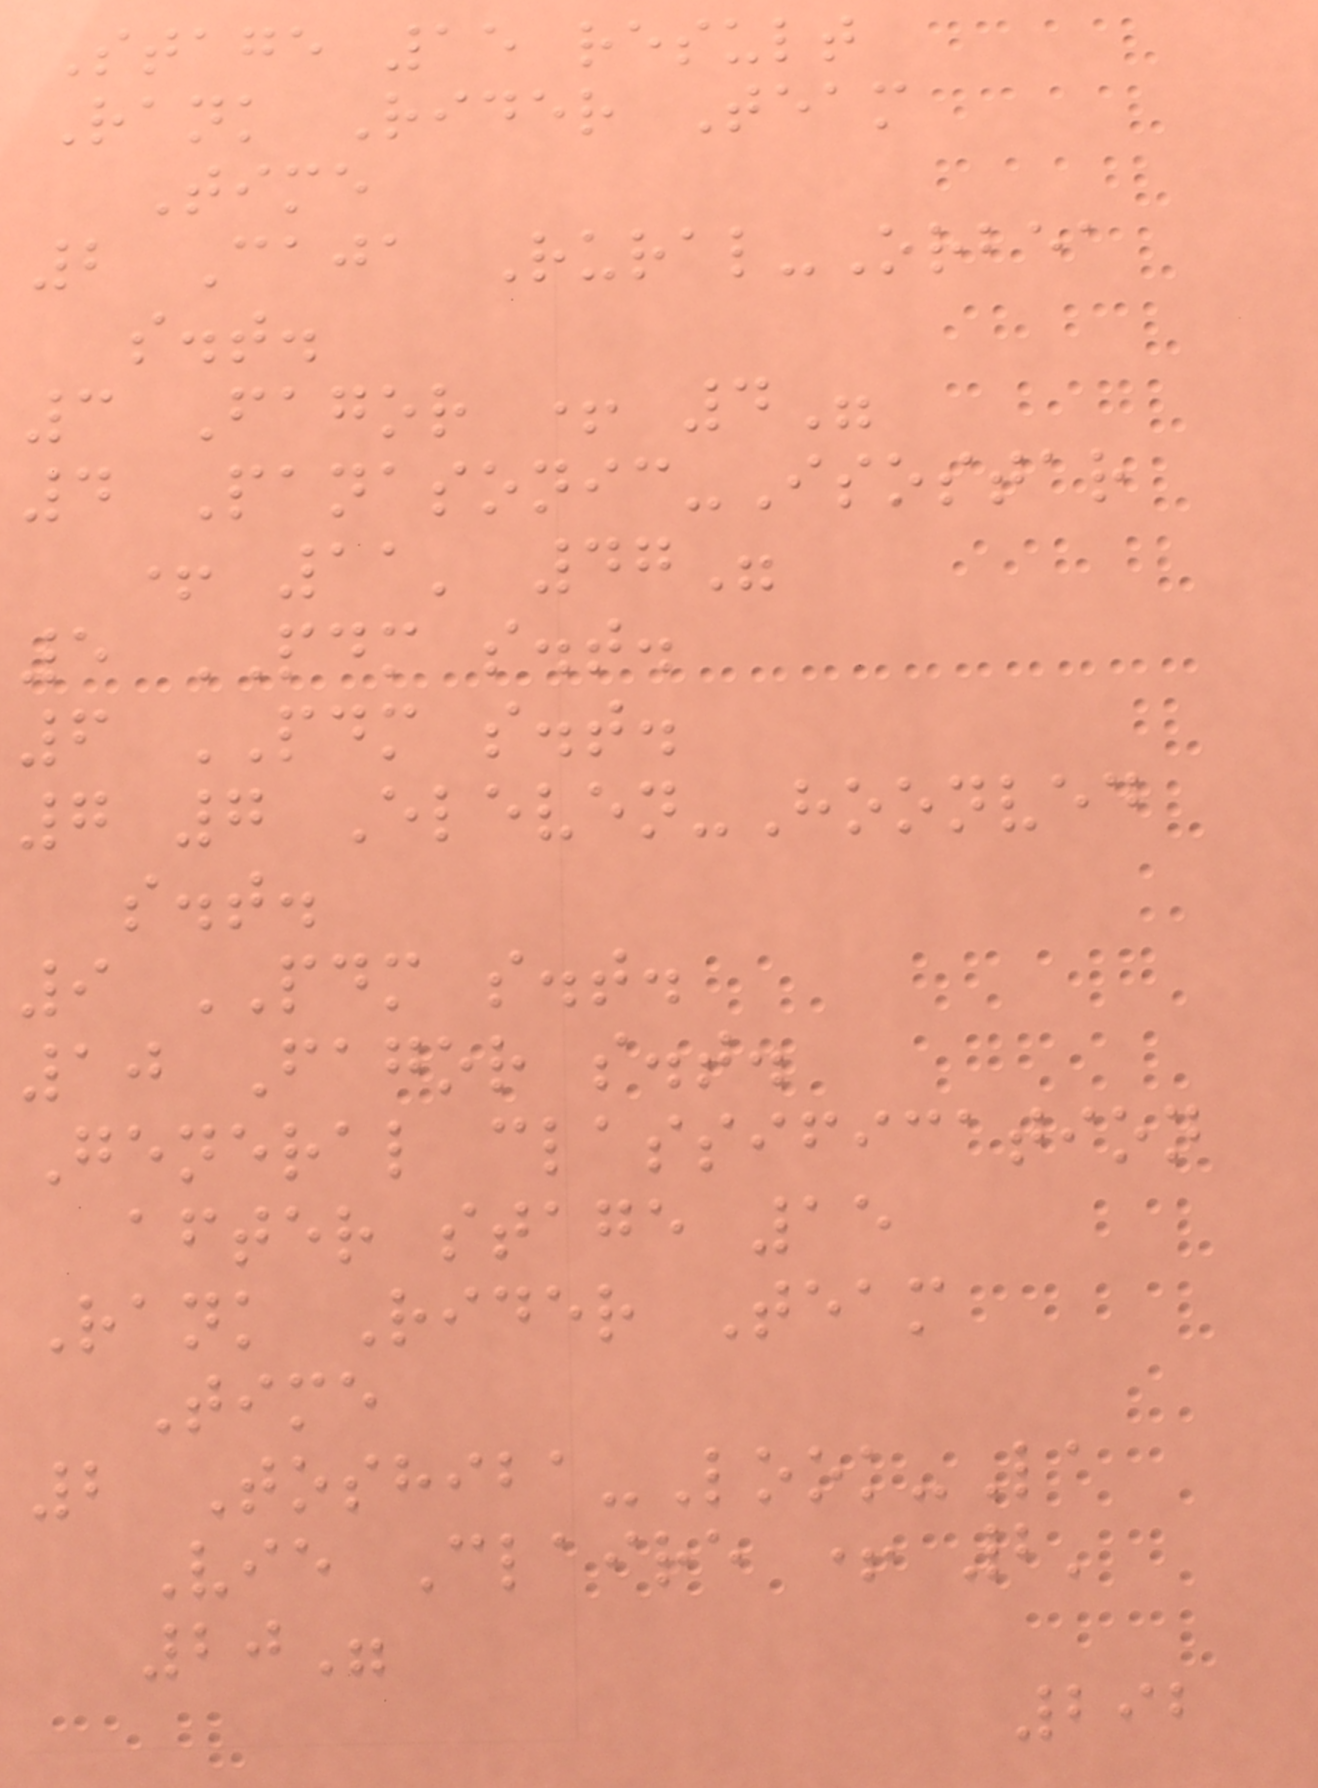Stage 15 result
Rank Rider Team
Time
2 Caja Rural-Orbea
s.t.
3 Fagor + 4"
4 Panasonic-Isostar
+ 11' 47"
5 PDM s.t.
6 PDM s.t.
7 7 Eleven-Hoonved
s.t.
9 PDM s.t.
10 Fagor s.t.
General classification
after stage 15
Rank Rider Team
Time
2 Toshiba-Look-La
Vie Claire + 2'
20"
292
